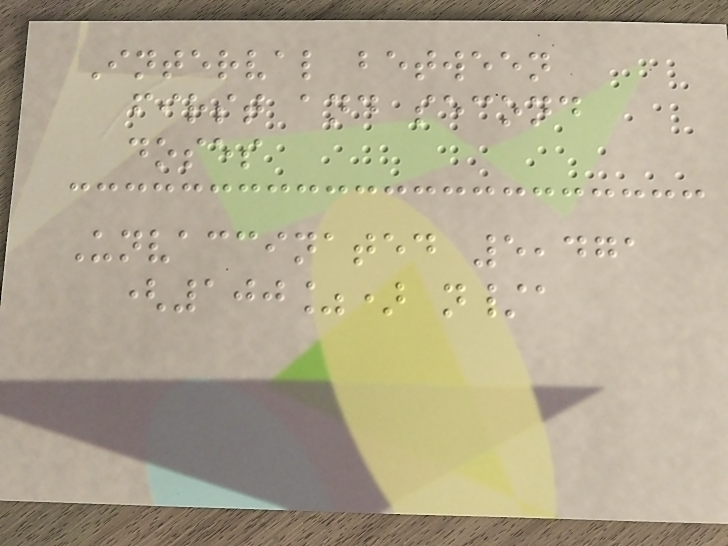Interval between
first and second
doses
Unvaccinated 5,471
(100%) n/a
